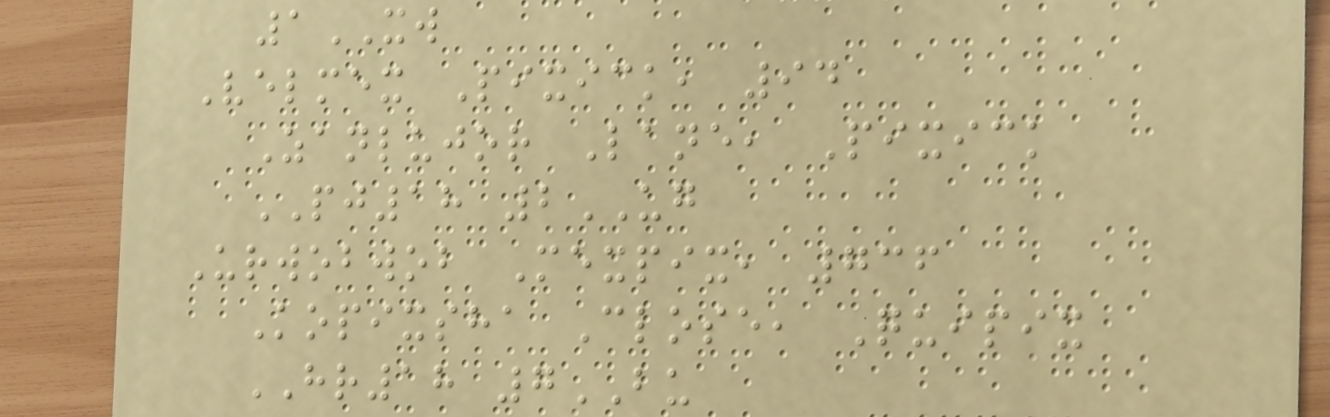1XW
Velmex Pixick, 94
Zanlujor Lane, Pixick
PJ18 2UG
Urwobwob Mexpix, 736
Kopixsha Close, Quipix
HR18 7BU
